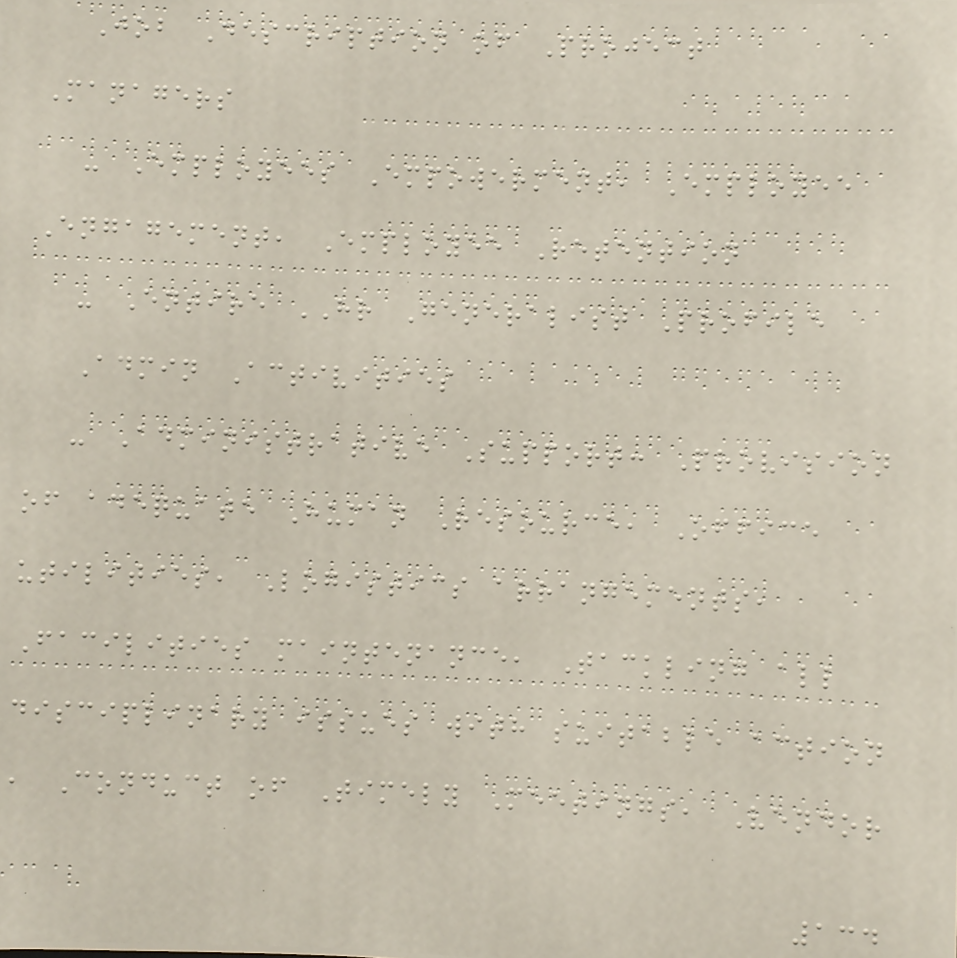Job Description of Project
Managers
- Employees Empowerment, Employee
Engagement, Employee Retention
- Entire HR Generalist Profile
Admin Activities
- Administrative Support: Provision
of adequate Human Resource, Office
utilities, Logistics arrangements,
Facilities maintenance, Tackling all
disciplinary issues with suitable action
, Conduct of Timely Meetings, Vendor
134
